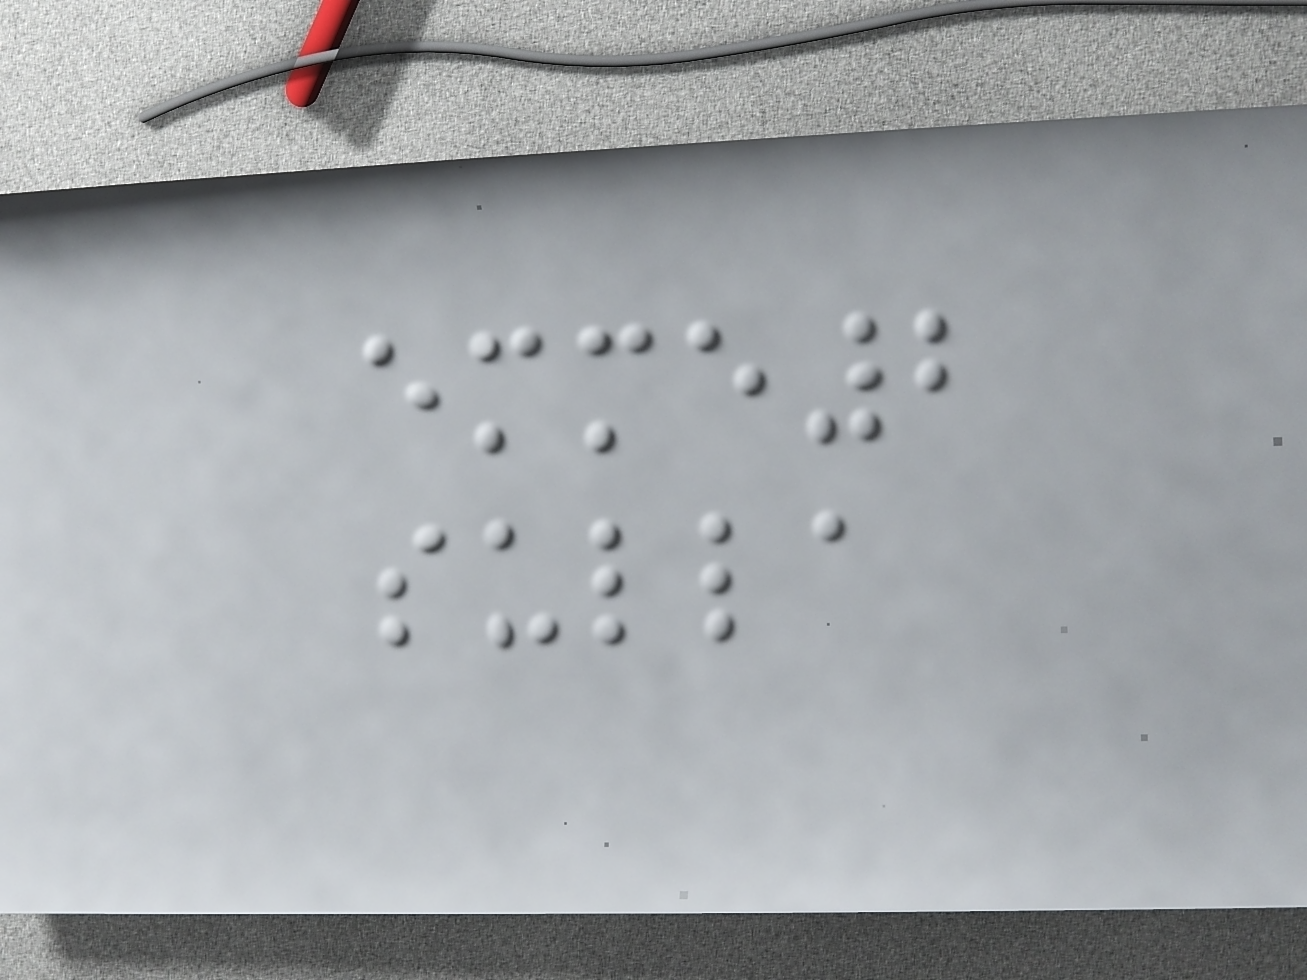emme2
sulla
